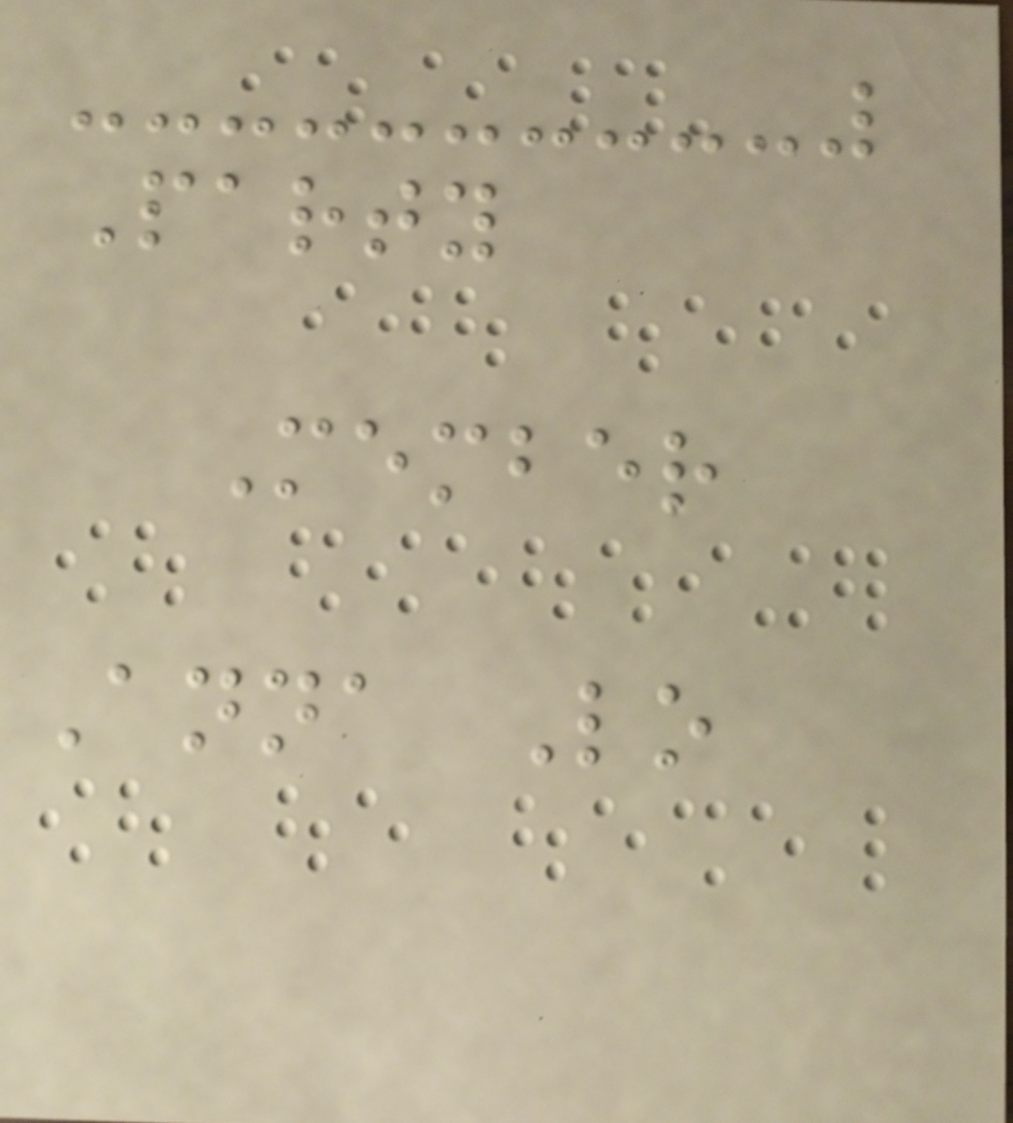Party
Member
Anna Lo
